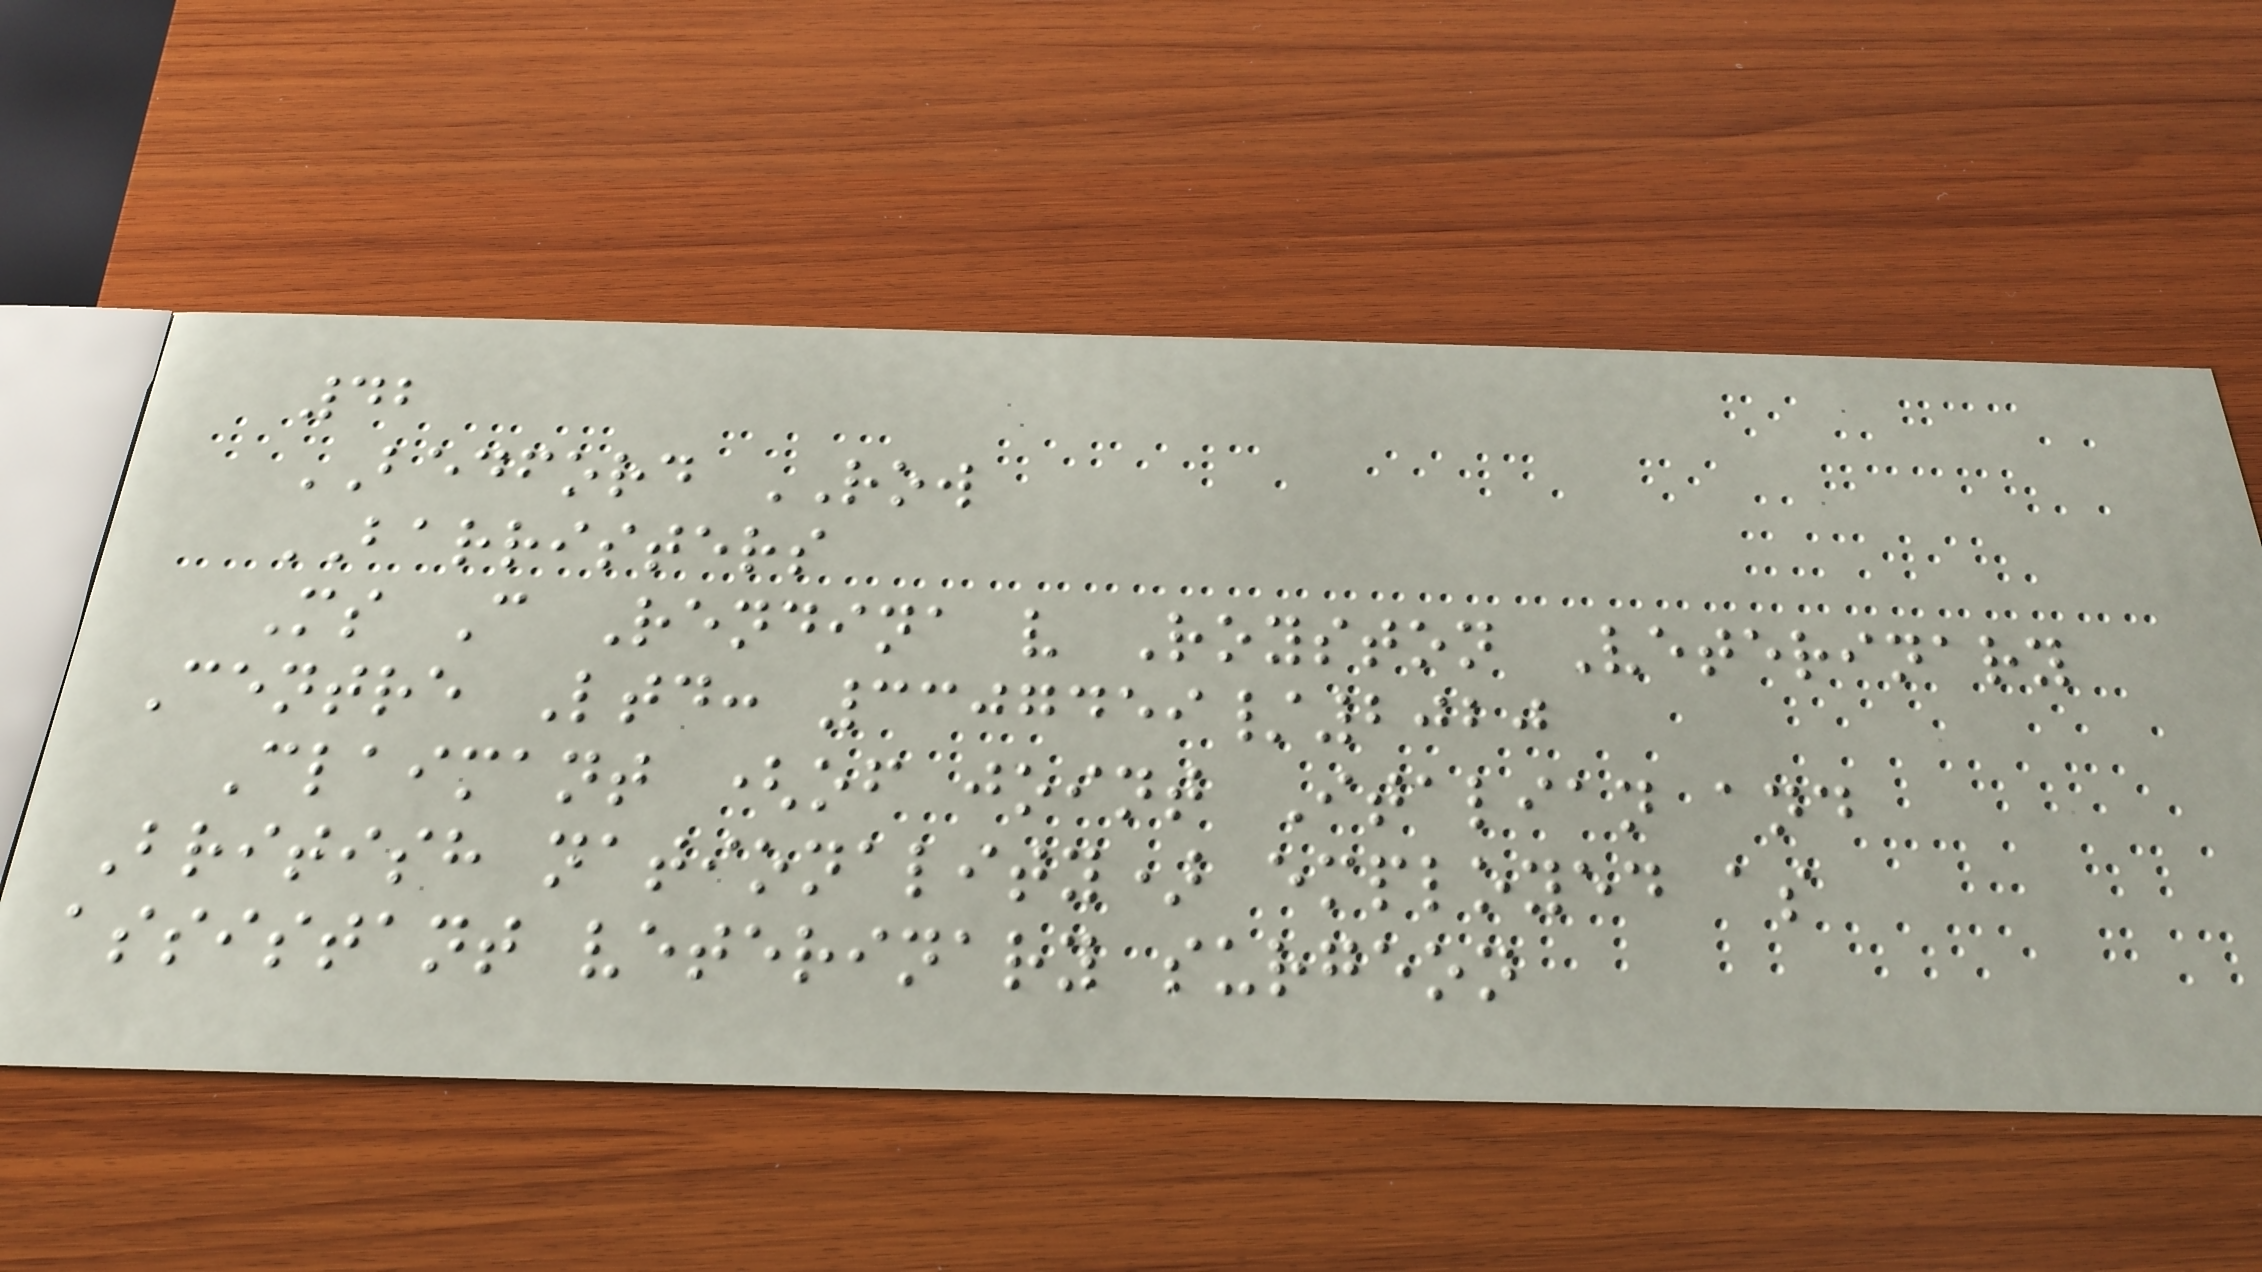42
BEDFORD ROW
BARRISTERS
Ms C Rendina v Royston Veterinary
Centre Ltd: 3307459/2020
Claimant (of joint Italian and
British nationality) employed as
assistant veterinary surgeon
